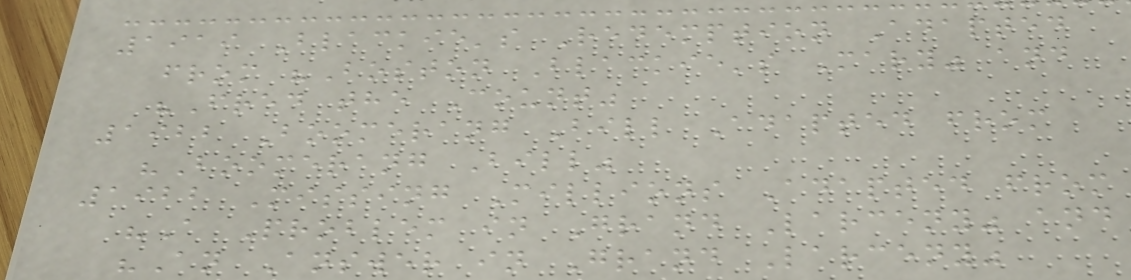1919 Blackie's Redemption Adapted
from "Boston Blackie's Mary" and
"Fred the Count"
1922 Boomerang Bill Adapted from
"Boomerang Bill"
1922 Missing Millions Adapted from
"A Problem in Grand Larceny" and
"An Answer in Grand Larceny"
